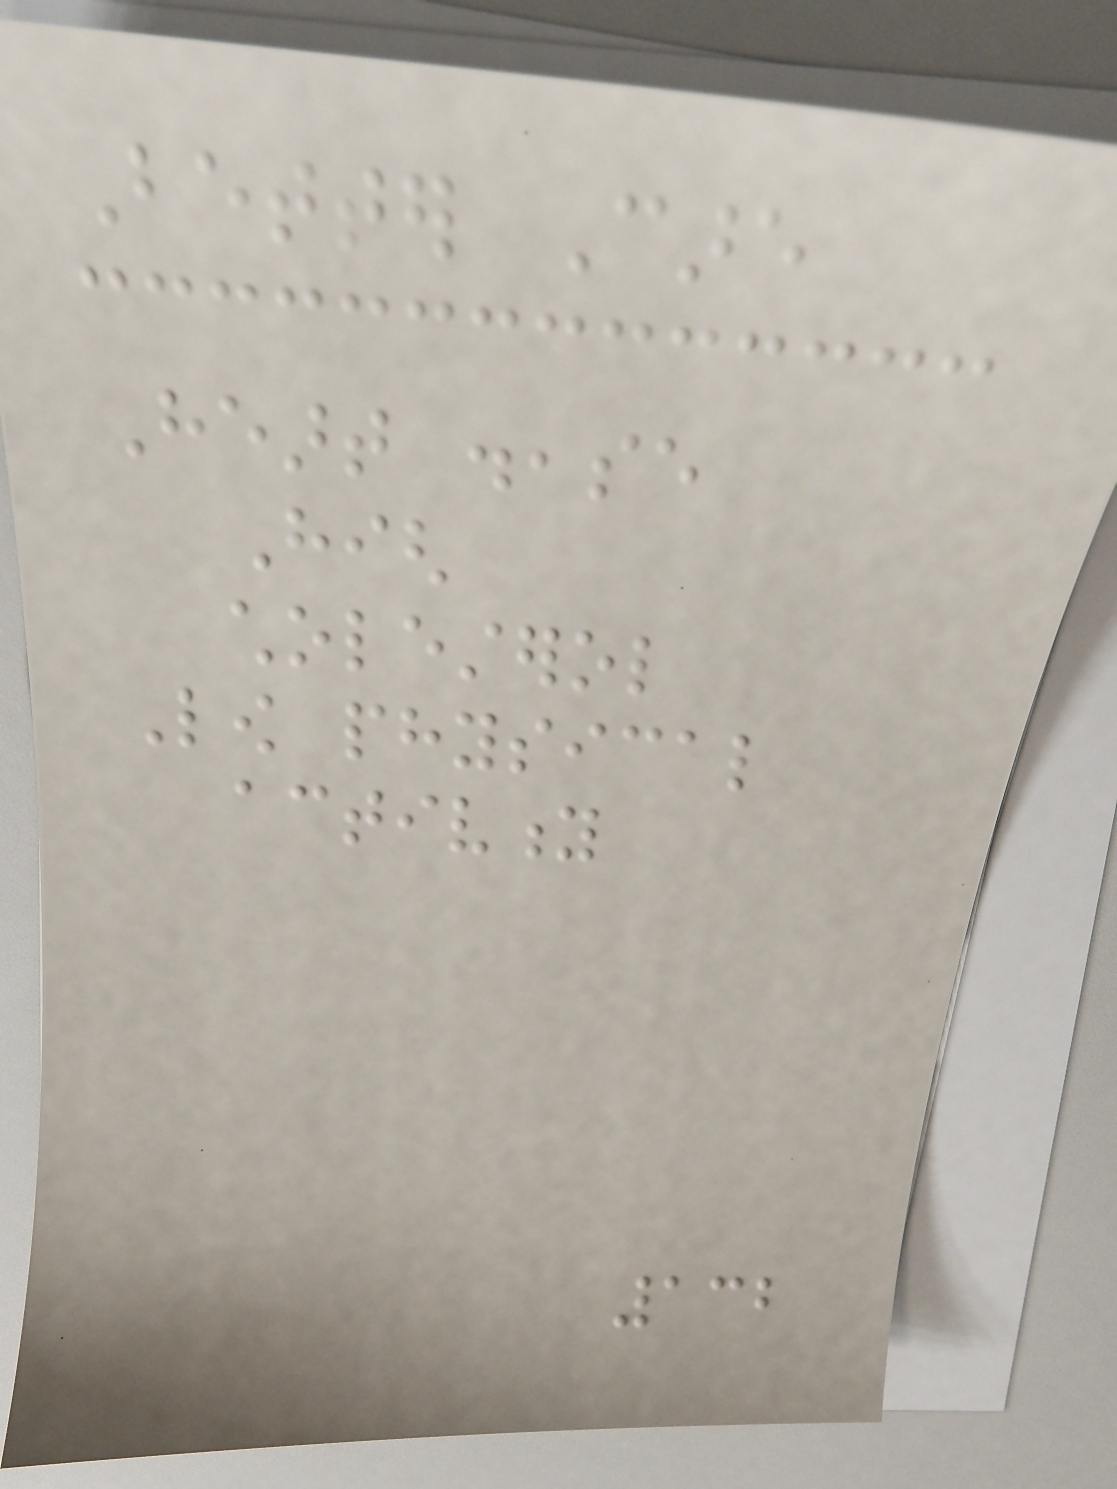Better Care
Heart disease
High
cholesterol
Low physical
activity
132
